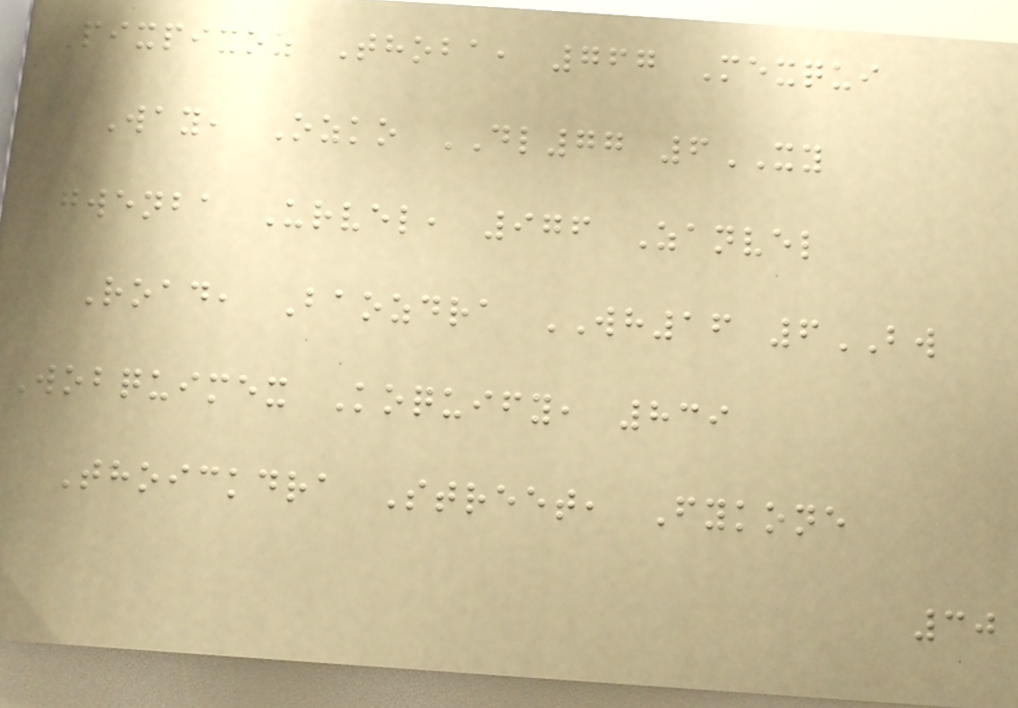Pixpixoz Thoba, 767 Mexqui
Way, Ozko DL77 6XY
Gwenba Urvel, 976 Zanvel
Road, Baozdra WH16 6BW
Wobquimex Koquify, 839
Thoickdra Street, Fykone
30
